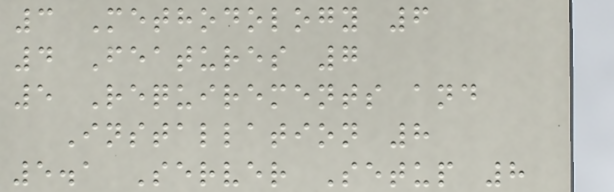3 Methodology 6
4 Features 7
5 Requirements and
Installation 8
5.1 Server Setup 8
